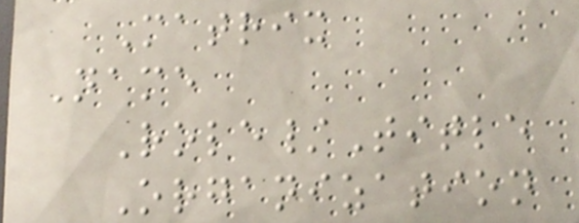Matrix
Name
Role/Title
Organization
